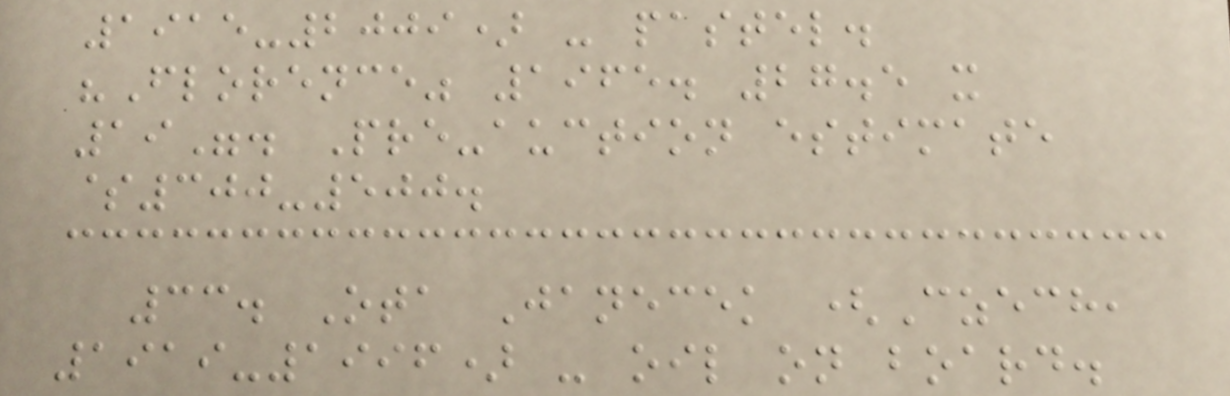1915-2009) - pastel.
"Florence" 1965. 27.5 x
19". Pre-auction estimate
$300-500.
33. Ota Janecek (Czech,
1919-1996) - oil on board.
